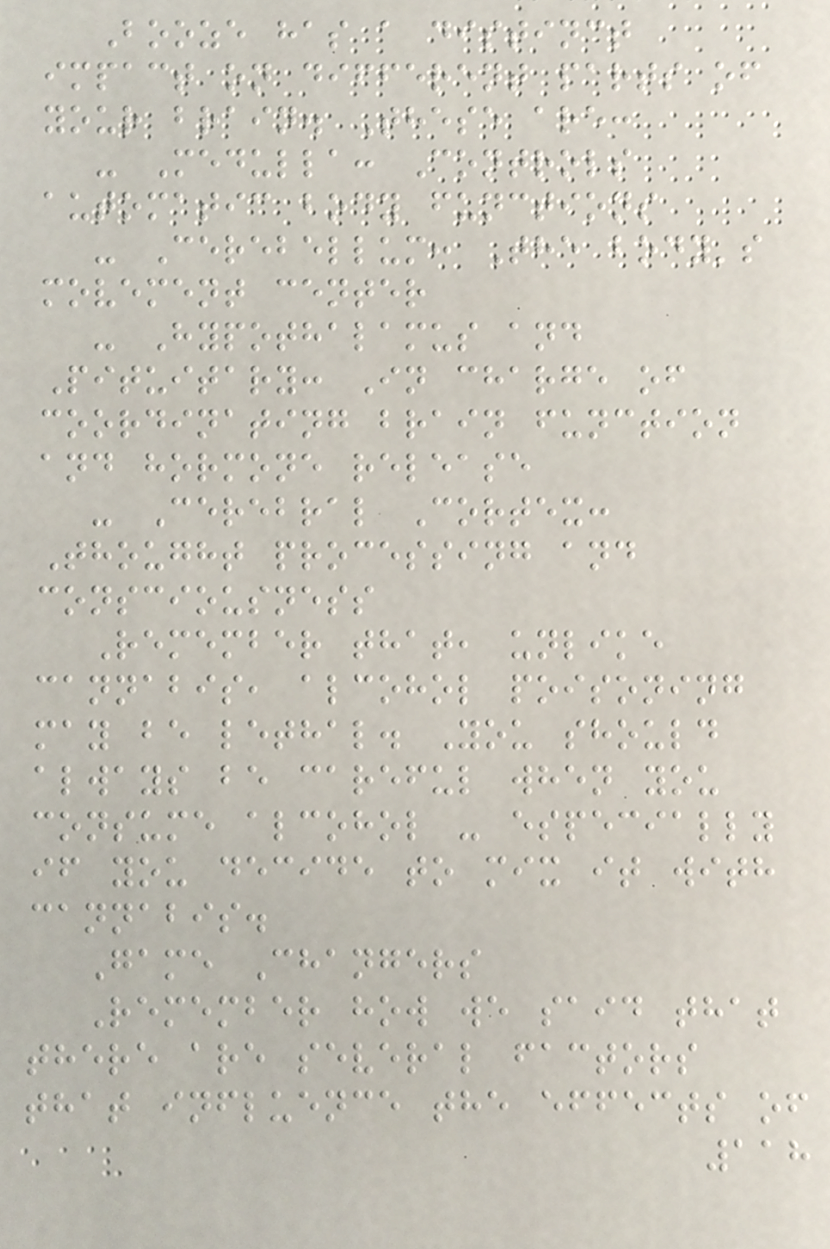Booze has a distinct
impact on different parts of
your brain. These are:
- Medulla: Controls
automatic body functions
- Cerebellum: The body's
movement center
- Hypothalamus and
Pituitary: In charge of
coordinating brain function
and hormone release
- Cerebral Cortex:
Thought processing and
consciousness
Remember that, unlike
cannabis, alcohol poisoning
may be lethal. You should
always be careful when you
consume alcohol - especially
if you decide to mix it with
cannabis.
Game Changers
Remember how we said that
there are several factors
that influence the effects of
118
